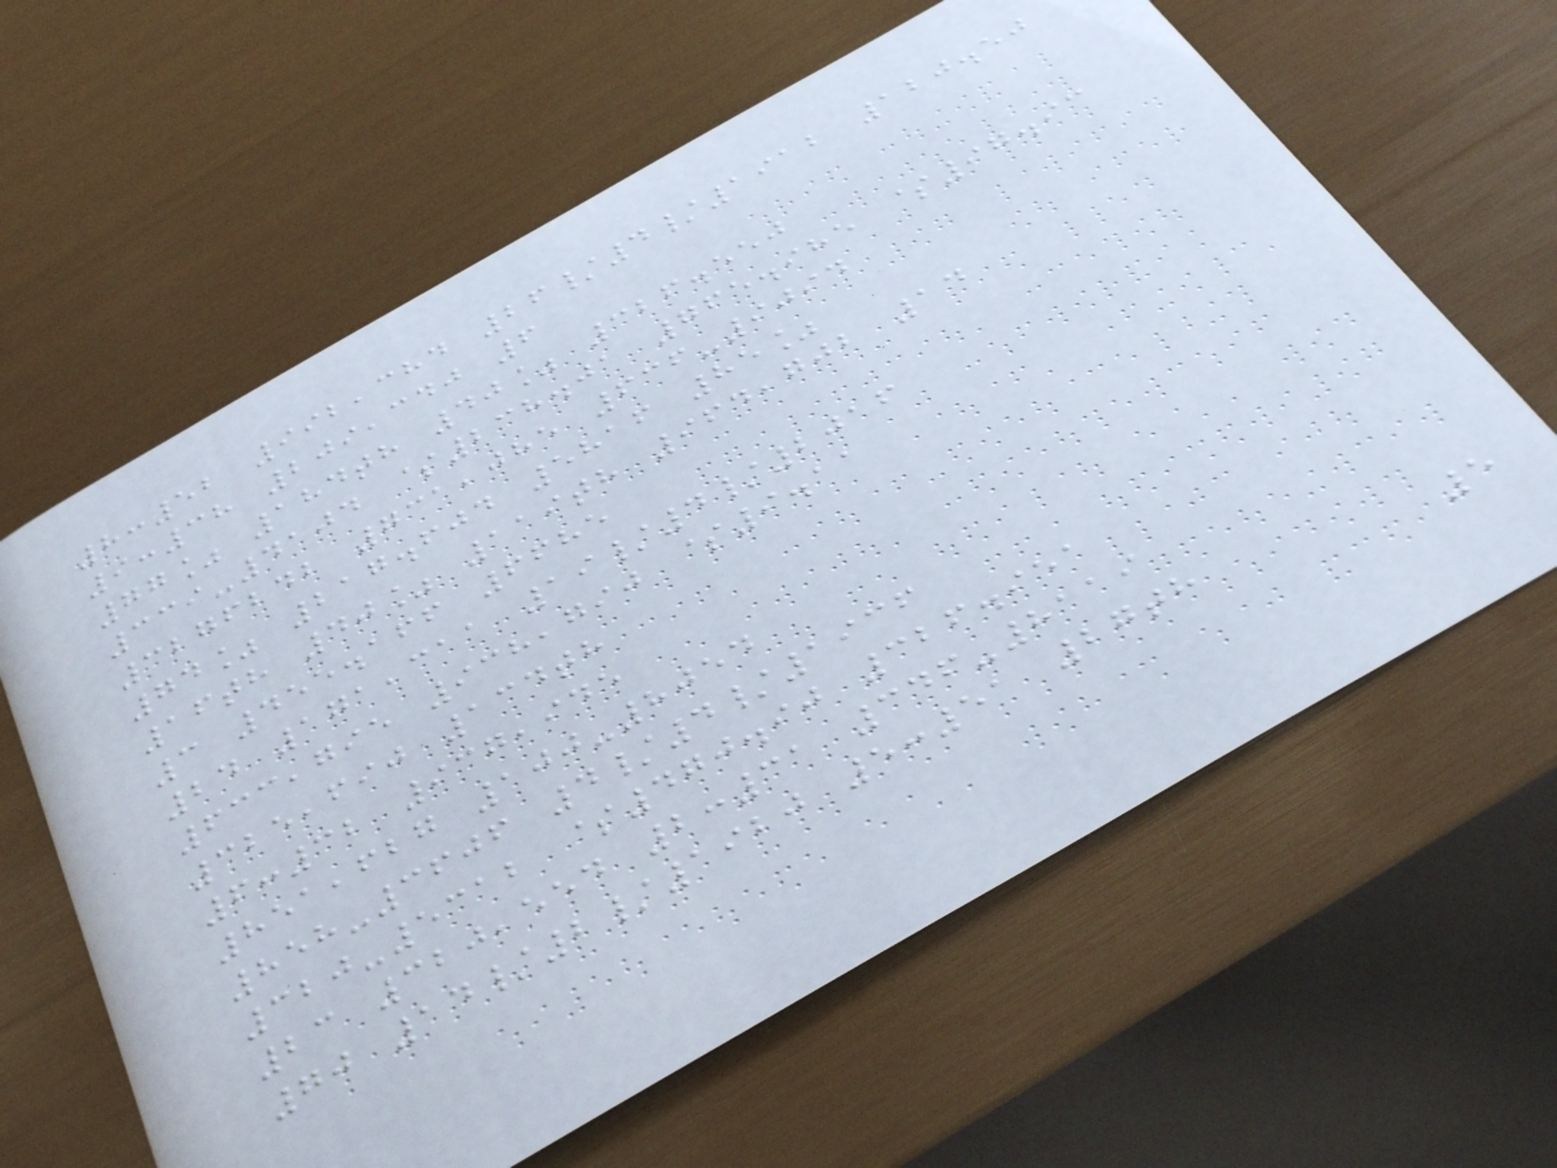8:52 992,384 26/4/1912 120.50
9:38 209,340 6
77% 184th 40% 326.550
339-4104 $238.01 765.985 $97.93
3276242 731,085 636-9094
74% 217.604 5816 85%
16th 40% 119th 964,702 14
3 455.166 6685
24 171,311 19/4/2016
633,795 938,790 $9.11
325,690 134th
6:32 937,945
851,627 100-8054
858-3606 4/4/1936
320-5312 $470.90 326.951
23 320,554 2:31 346-8119
70 14/2/1920 5:51 27th
5
